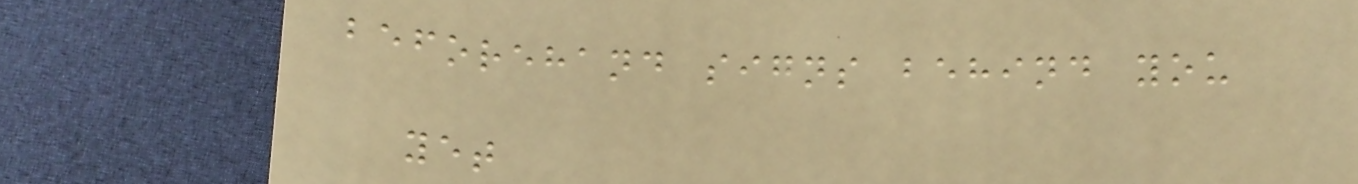beforehand signs behind you
yet
